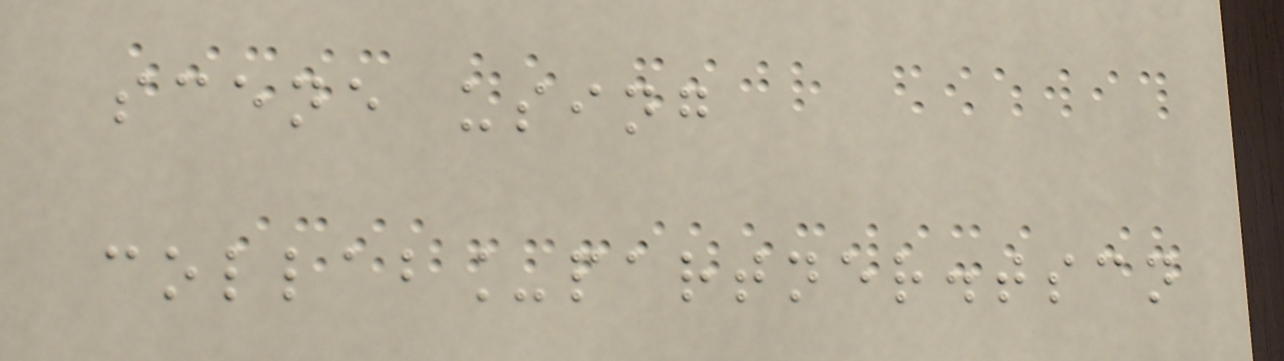scene using
collab_partner.tscn
